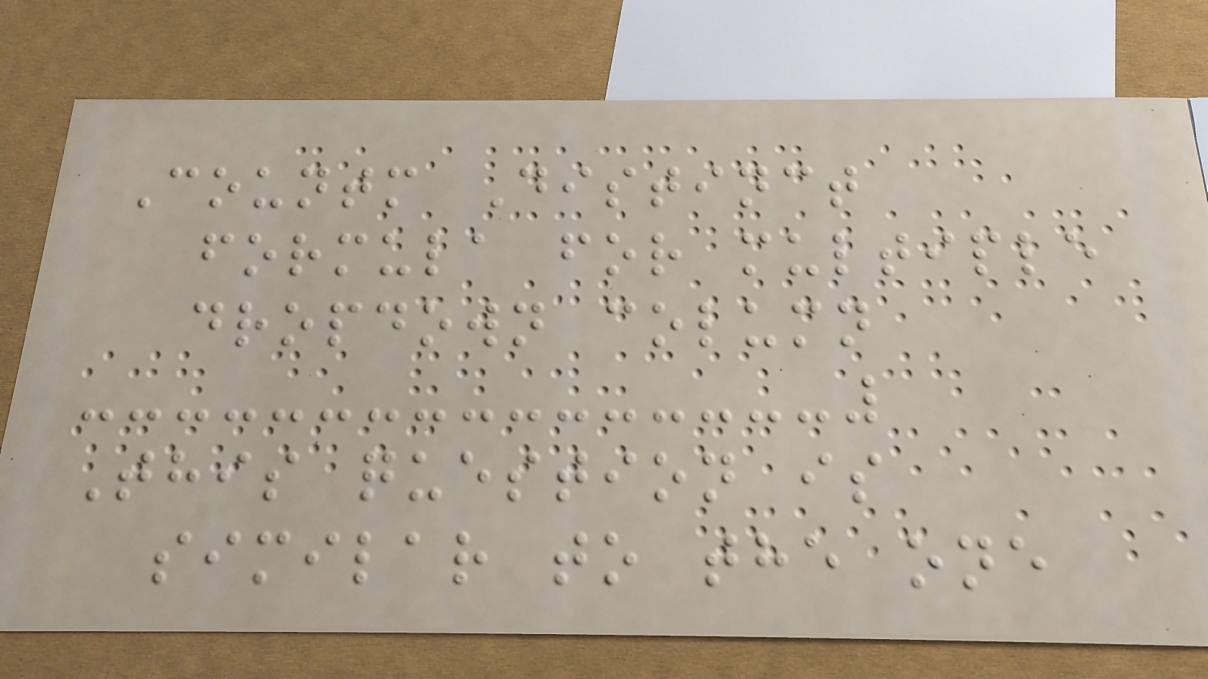Countm Distinct
formula for multiple
dropdown column
This question is
similar to the one
